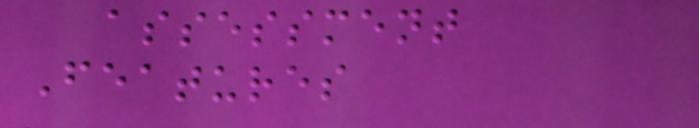assessment
Features
